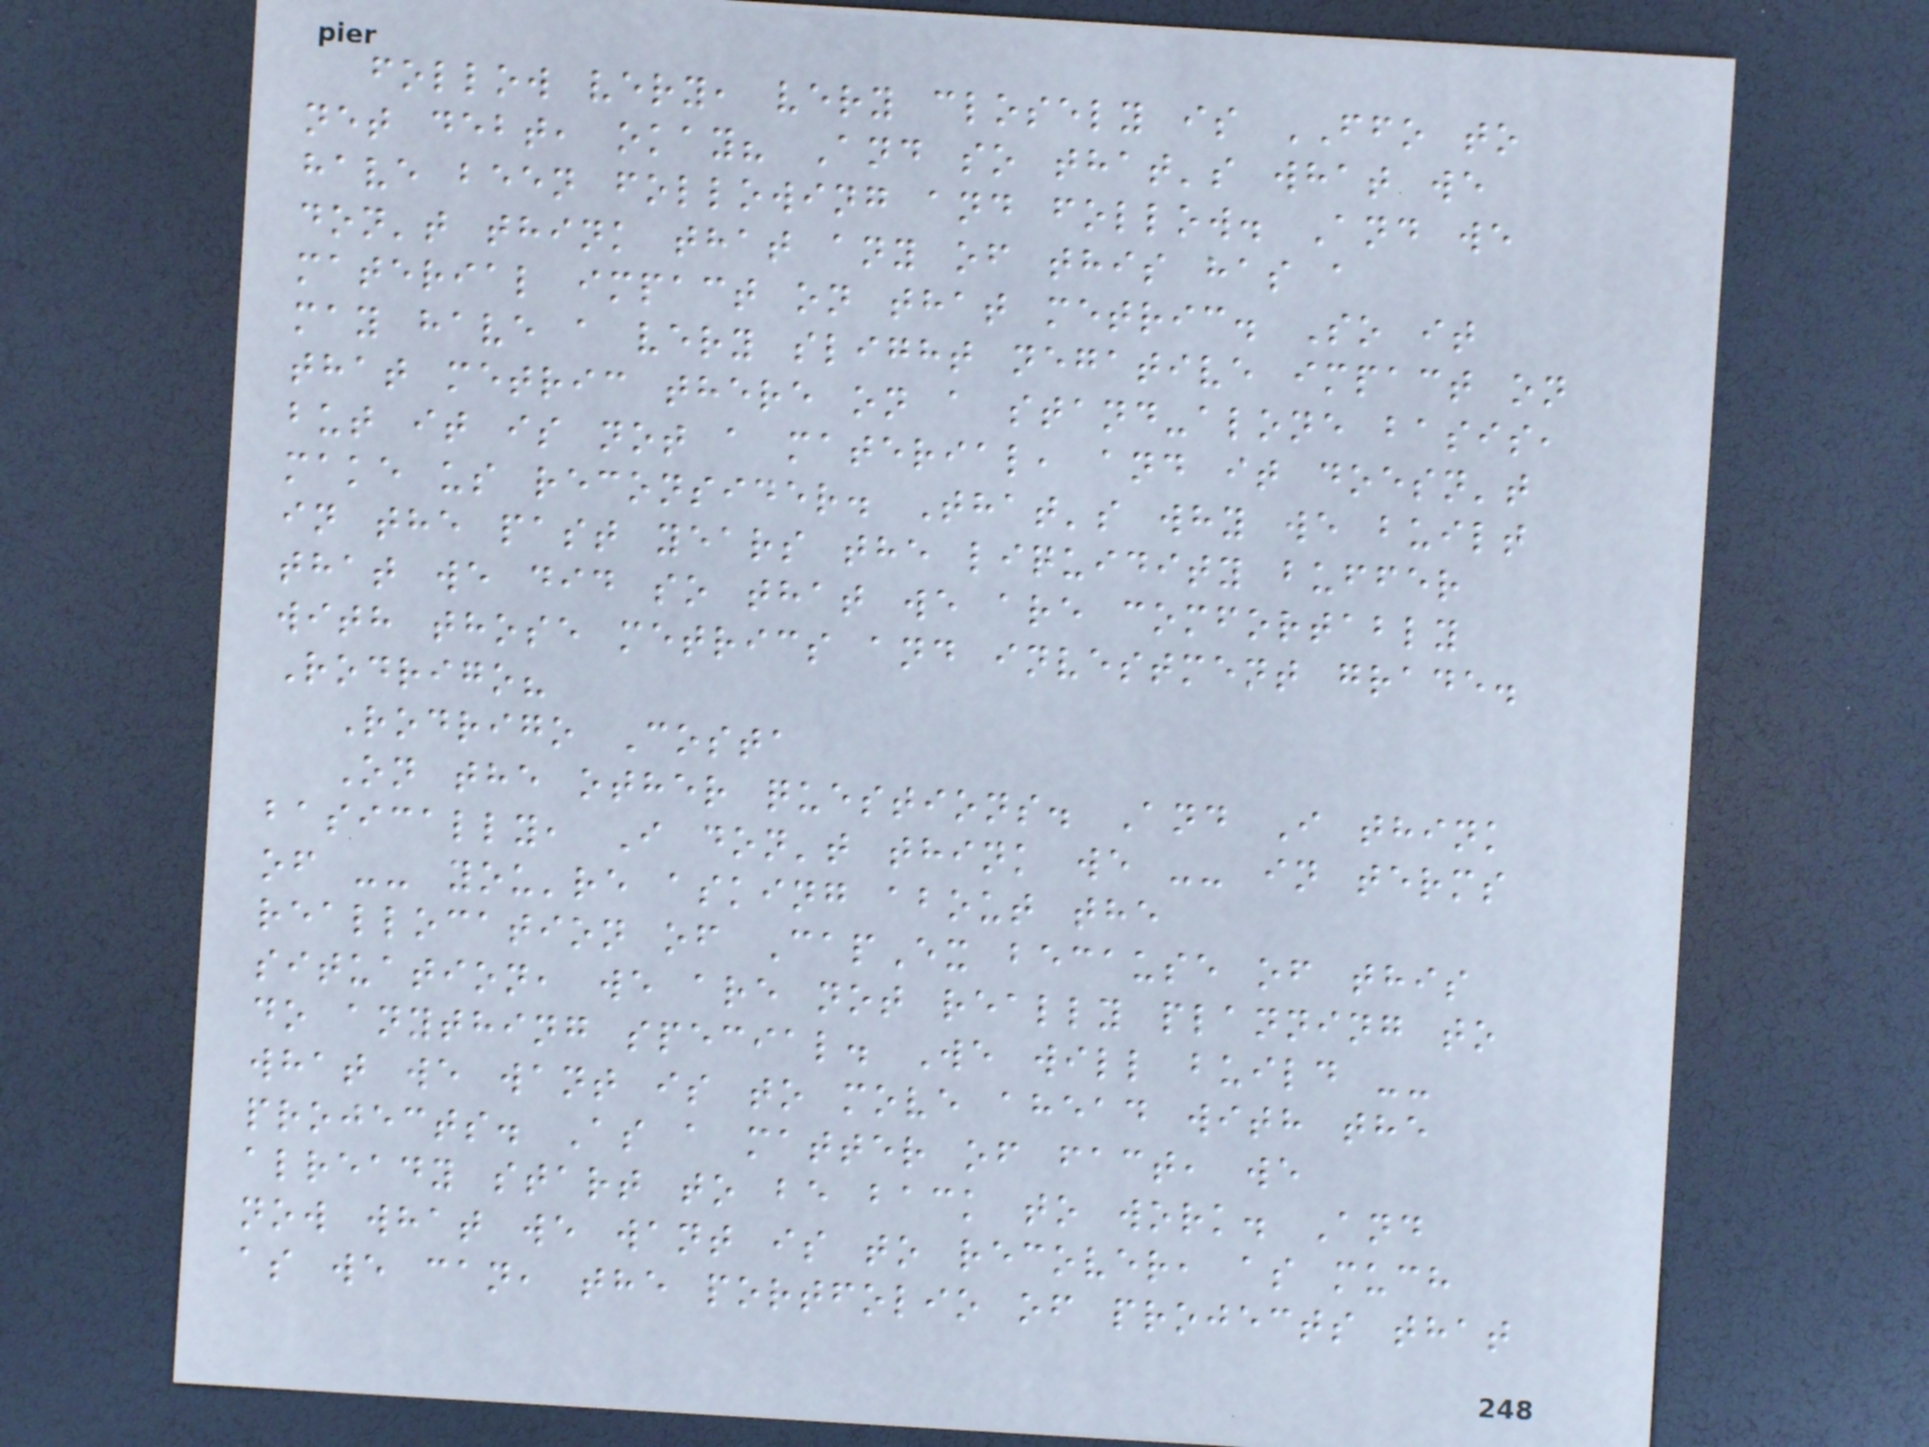follow very, very closely is FFO to
net debt, okay? And so that's what we
have been following and follow. And we
don't think that any of this has a
material impact on that metric. So it
may have a very slight negative impact on
that metric there on a stand-alone basis,
but it is not a material, and it doesn't
make us reconsider. That's why we built
in the past years the liquidity buffer
that we did so that we are comfortably
with those metrics and investment grade.
Rodrigo?
Rodrigo Costa
On the other questions. And I think
basically, I don't think we -- in terms
of -- you're asking about the
reallocation of CapEx because of this
situation, we are not really planning to
do anything special. We will build --
what we want is to move ahead with the
projects. As a matter of fact, we
already start to be back to work. And
now what we want is to recover, as much
as we can, the portfolio of projects that
